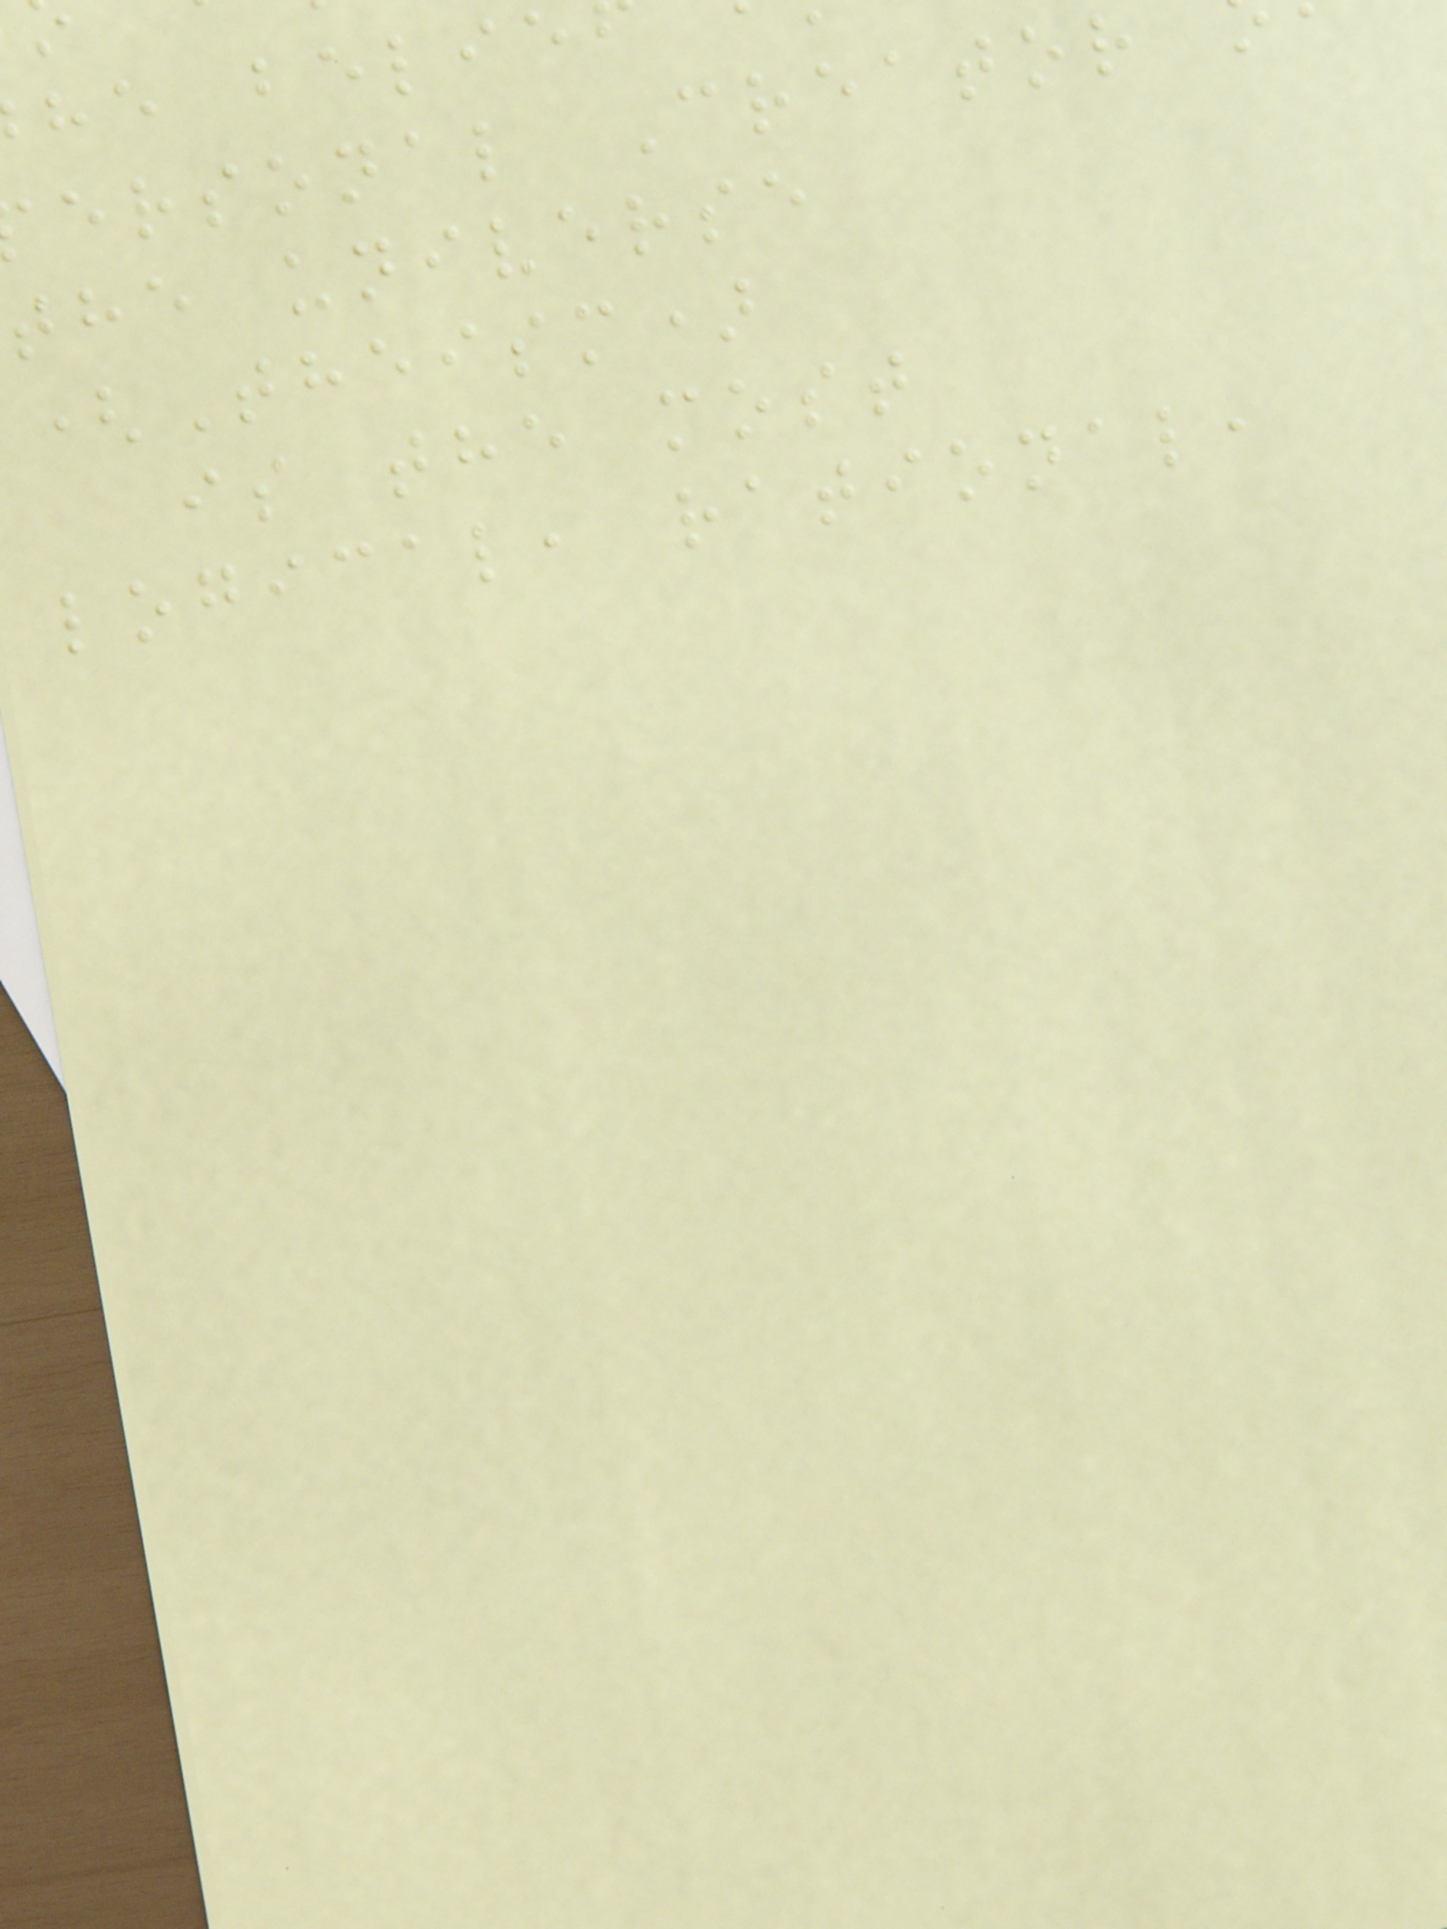he belie
ersonal Creator
the universe
(Theism)
is the most
logical, rational,
